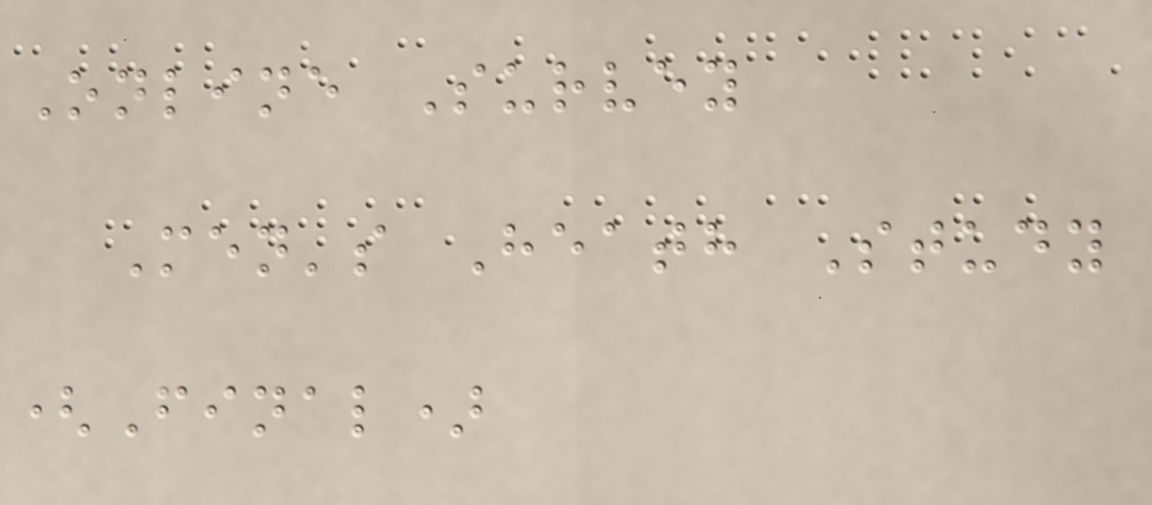Online Survey
Men's Heath Study
(Final)
